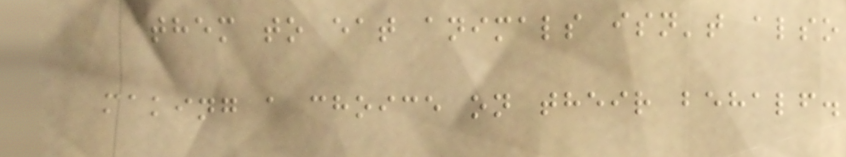them to eat animals isn't also
making a choice on their behalf.
